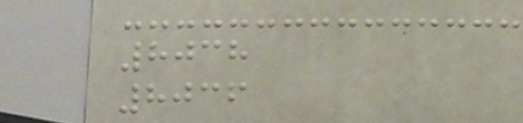8038
8036
